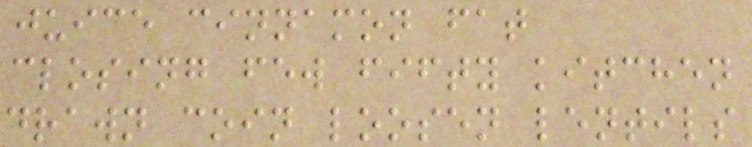juice cinnamon fat
closing few fifty kitchen
drawn coin loosen lentils
